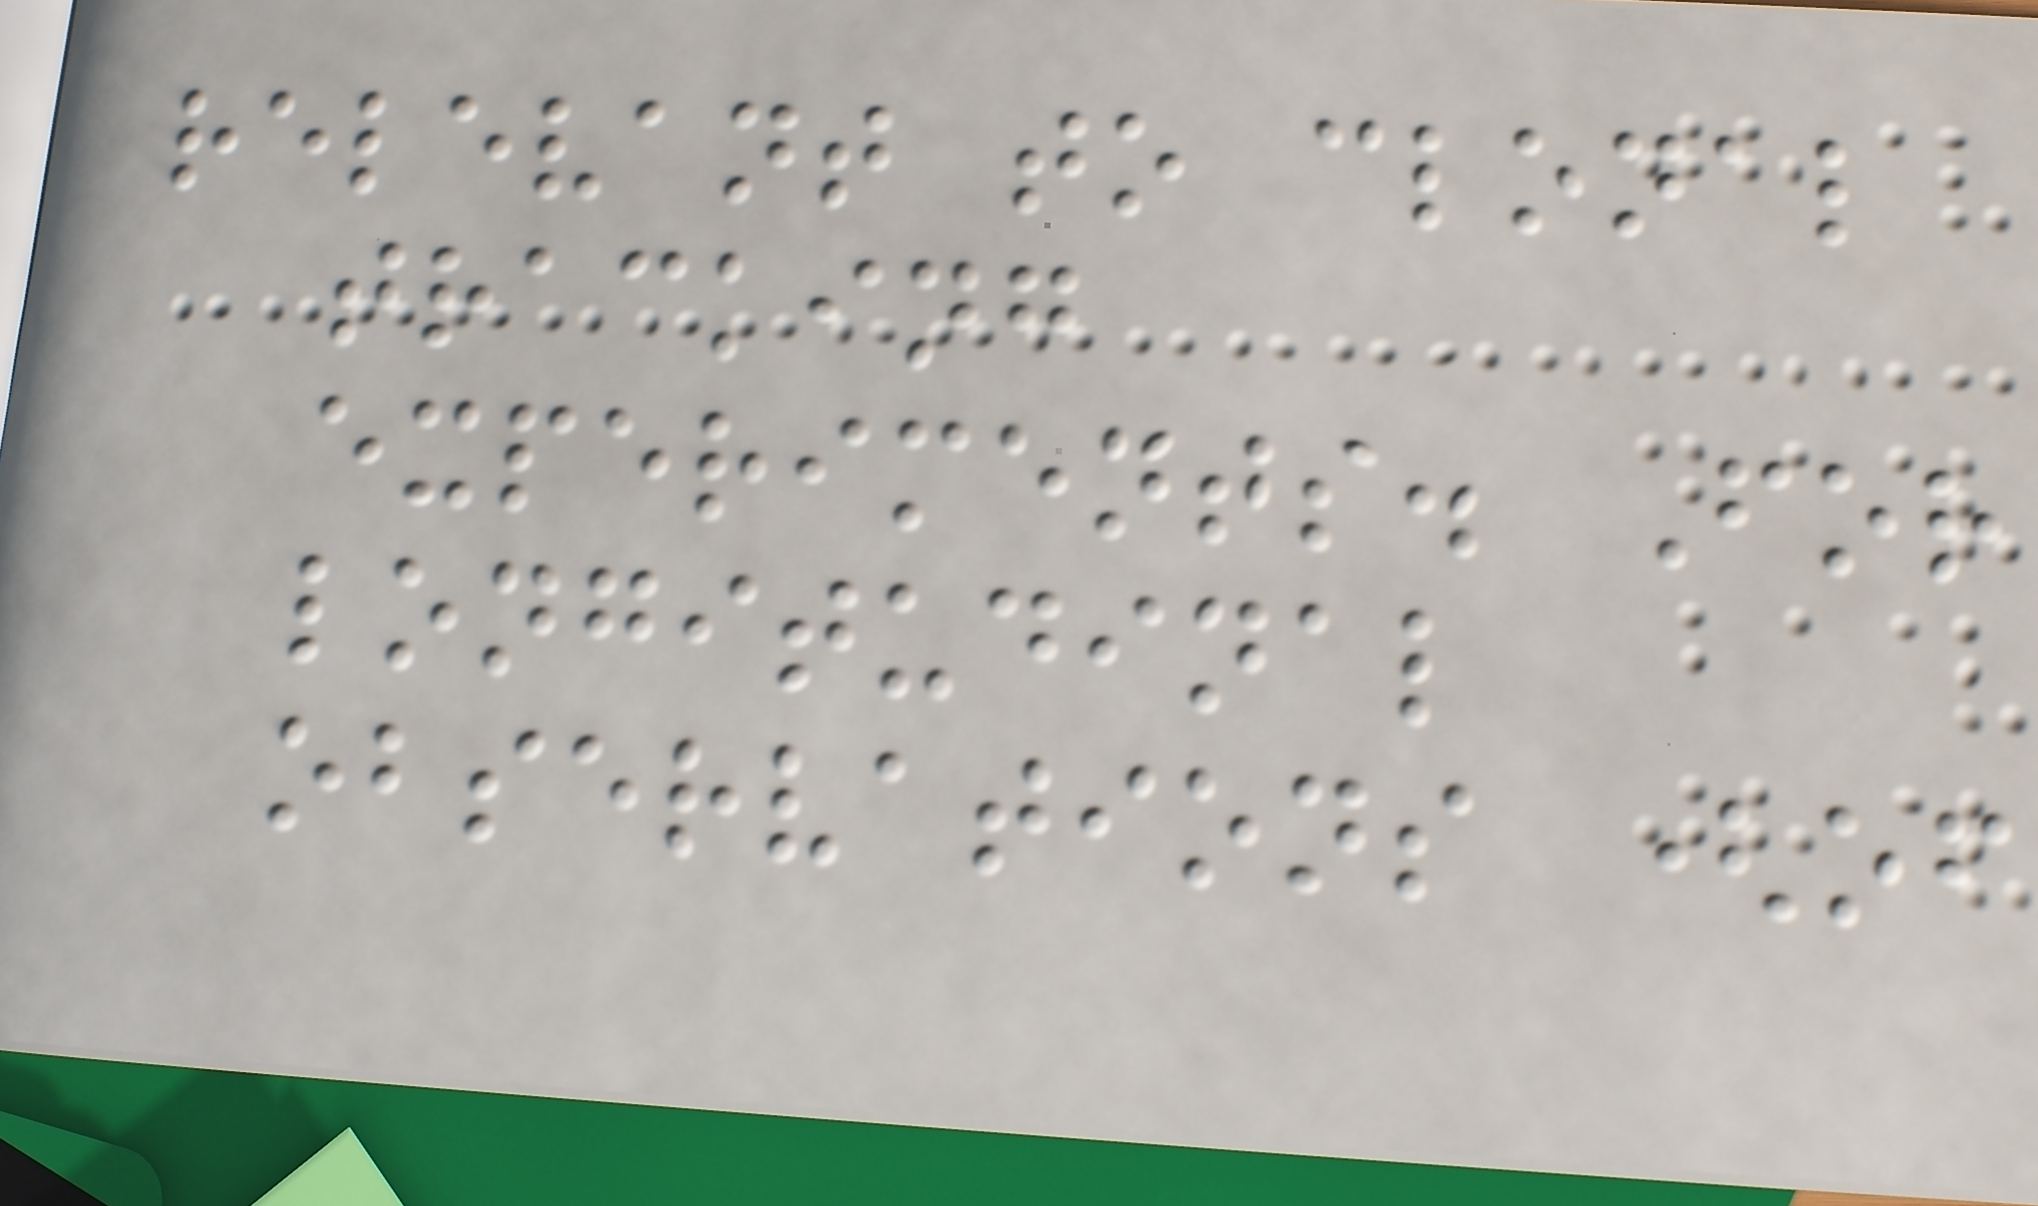relevant to clonal
tracking
experiments. For
longitudinal
observations (of
